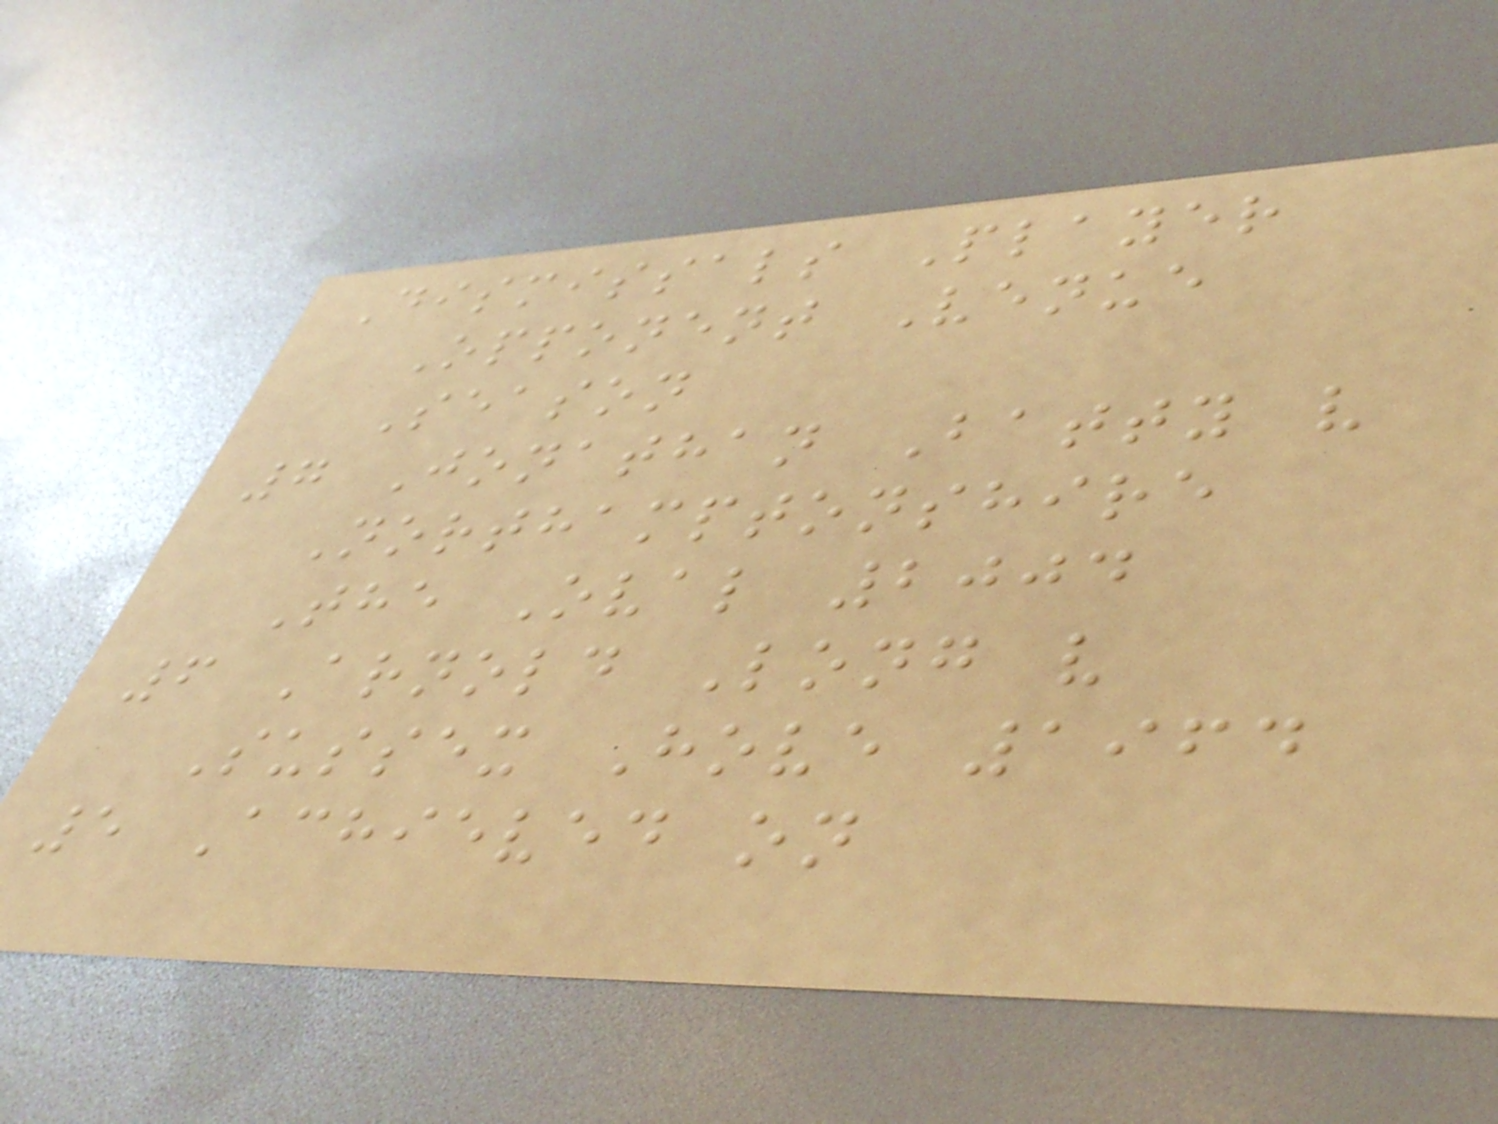Dismissals Player
Opponent Venue
Season
7 Jonathan Batty v
Northamptonshire
The Oval 2004
6 Arnold Long v
Sussex Hove 1964
5 Achieved on
